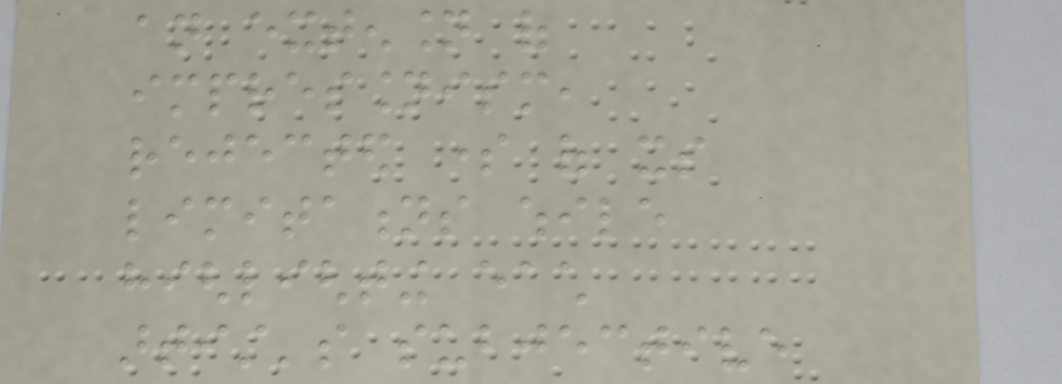an extension of
impressionism,
rejected some of its
limitations while
highlighting each
artist's subjective
